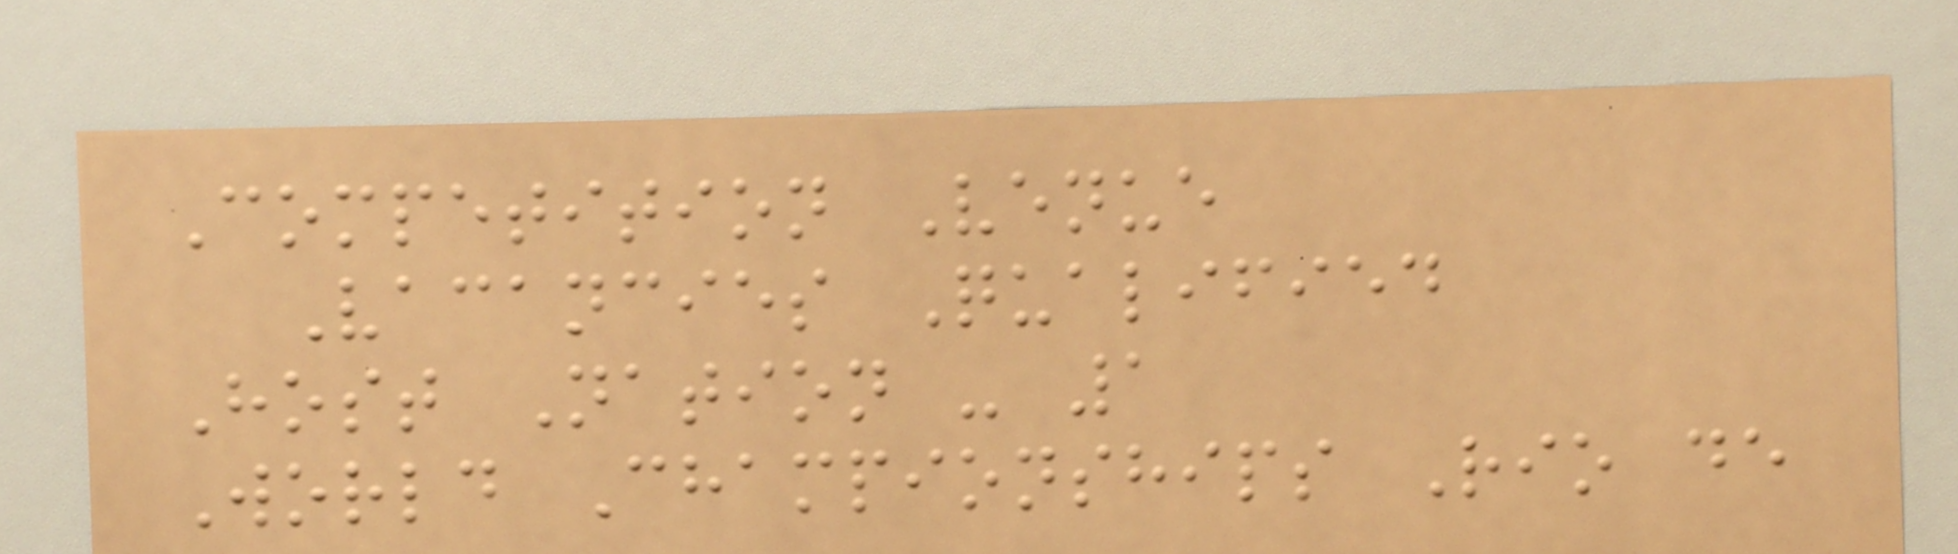Competition Venue
Vacancies Qualified
Host Nation - 1
World Championships Rio de
